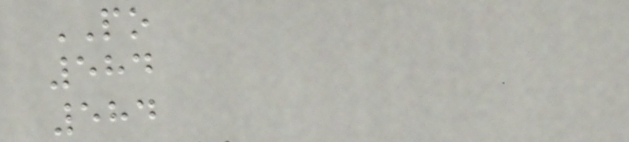PO
584
584
